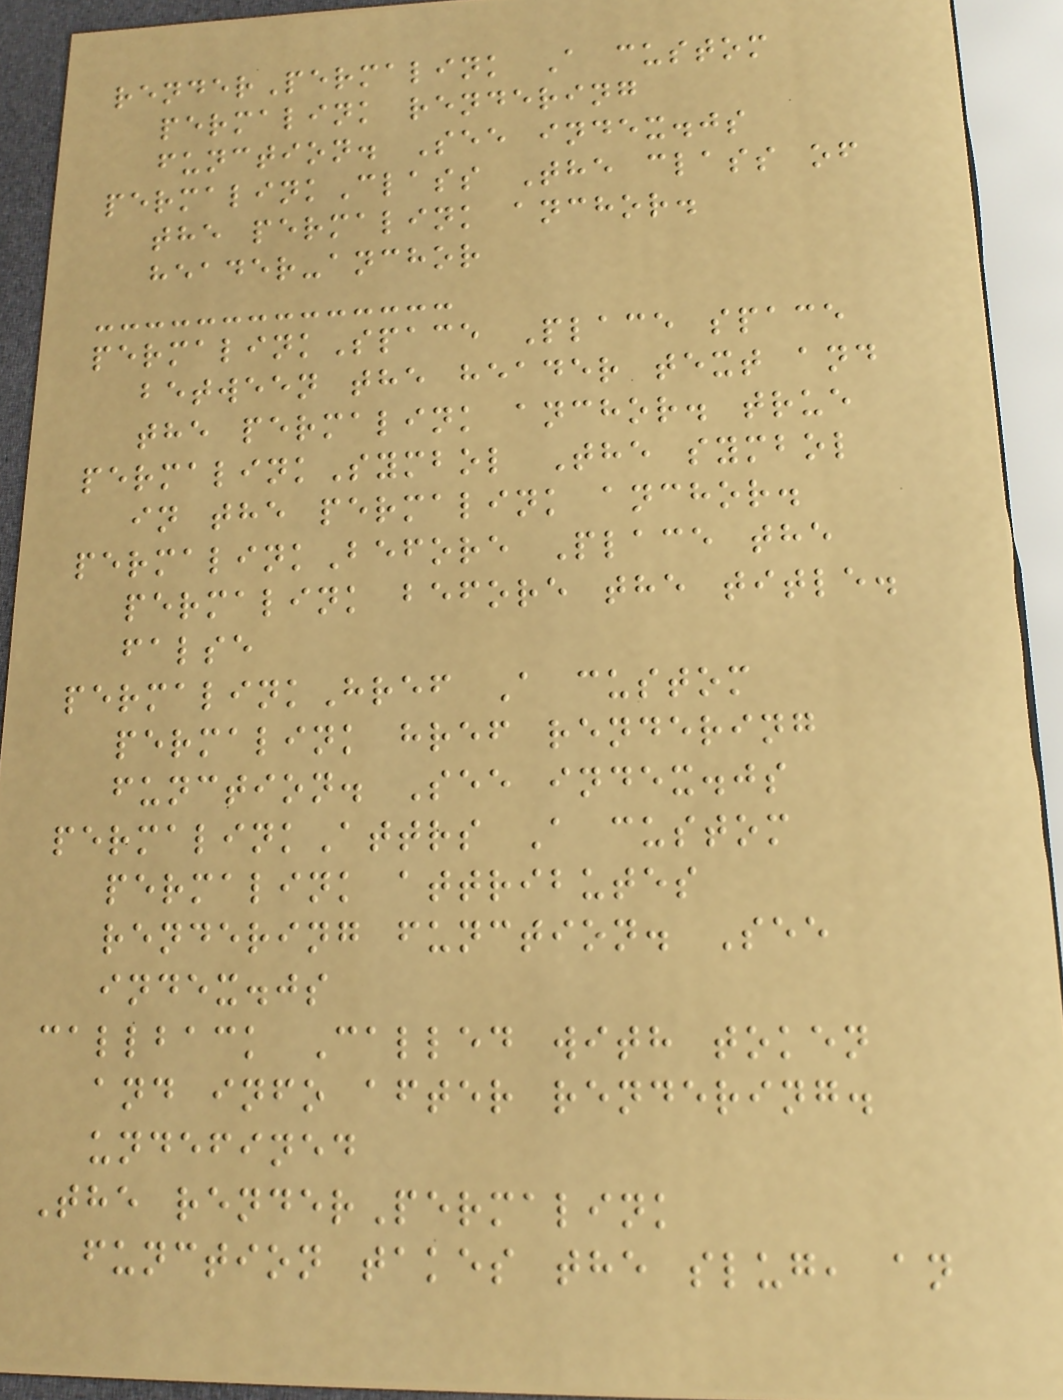renderPermalink A custom
permalink rendering
function. See index.js
permalinkClass The class of
the permalink anchor.
header-anchor
permalinkSpace Place space
between the header text and
the permalink anchor. true
permalinkSymbol The symbol
in the permalink anchor.
permalinkBefore Place the
permalink before the title.
false
permalinkHref A custom
permalink href rendering
function. See index.js
permalinkAttrs A custom
permalink attributes
rendering function. See
index.js
callback Called with token
and info after rendering.
undefined
The renderPermalink
function takes the slug, an
